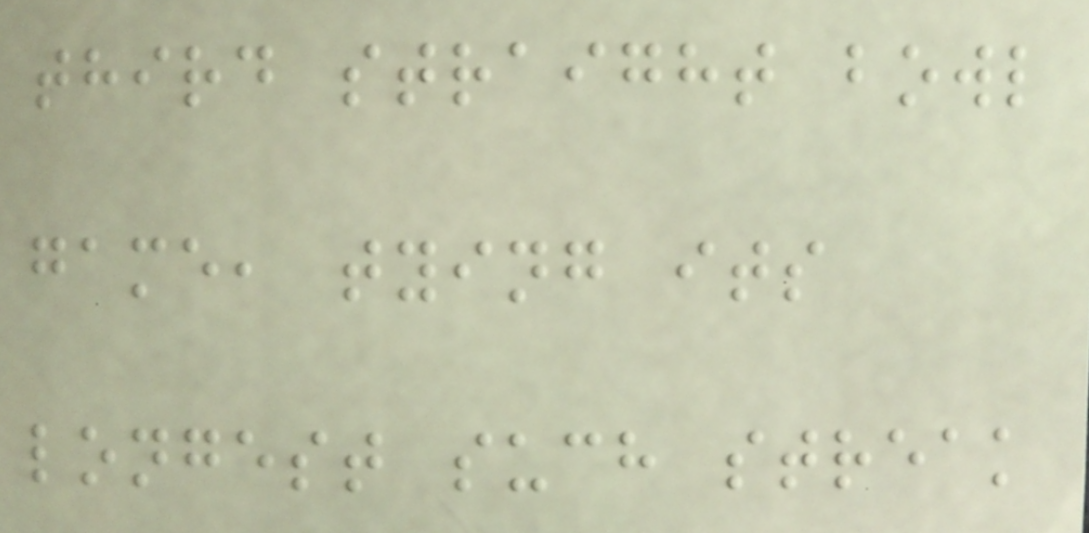third straight bowl
game, tying its
longest such streak
